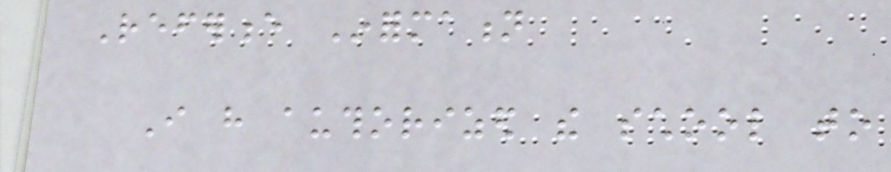Reference Information
I have authorized the school to
